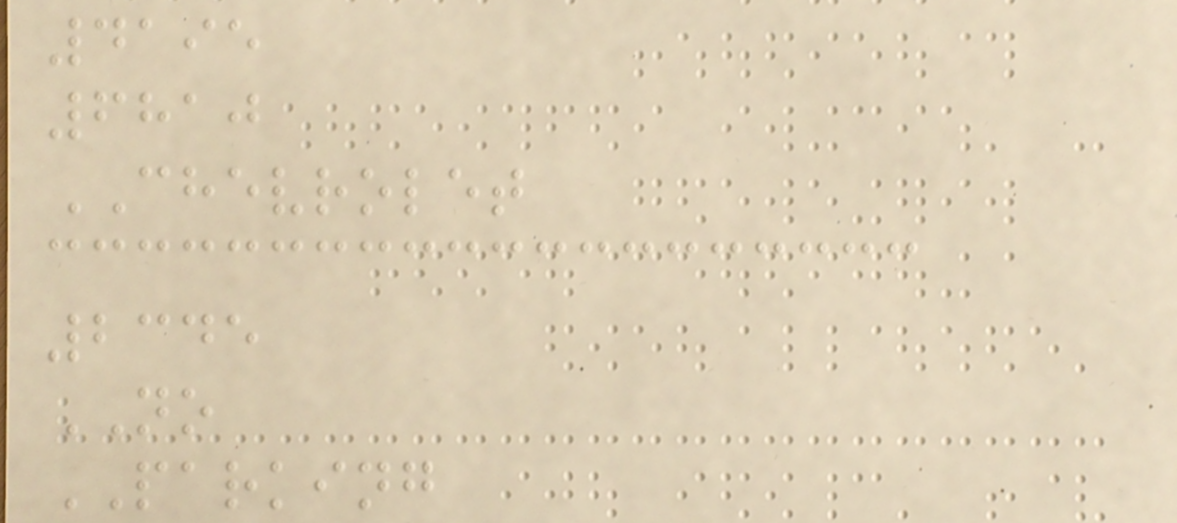4195
6810
CHEVROLET
2345
NO
PARKING
